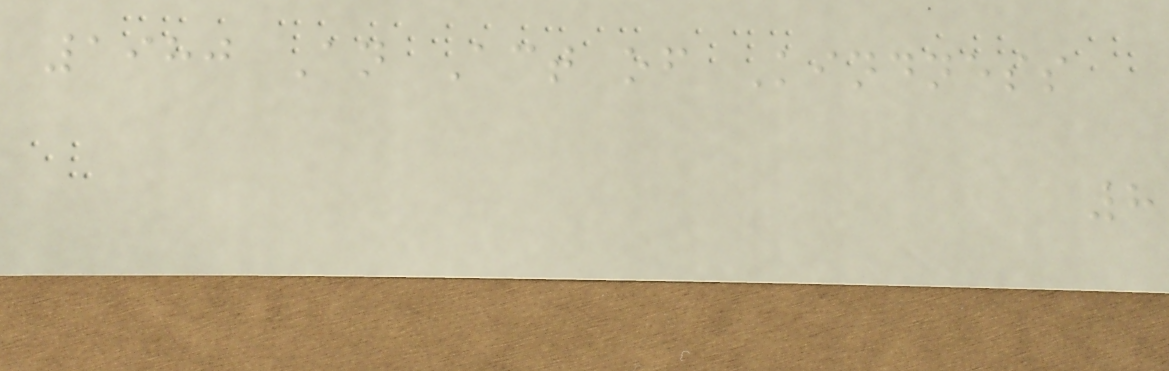1980 An Act of Kindness
8
